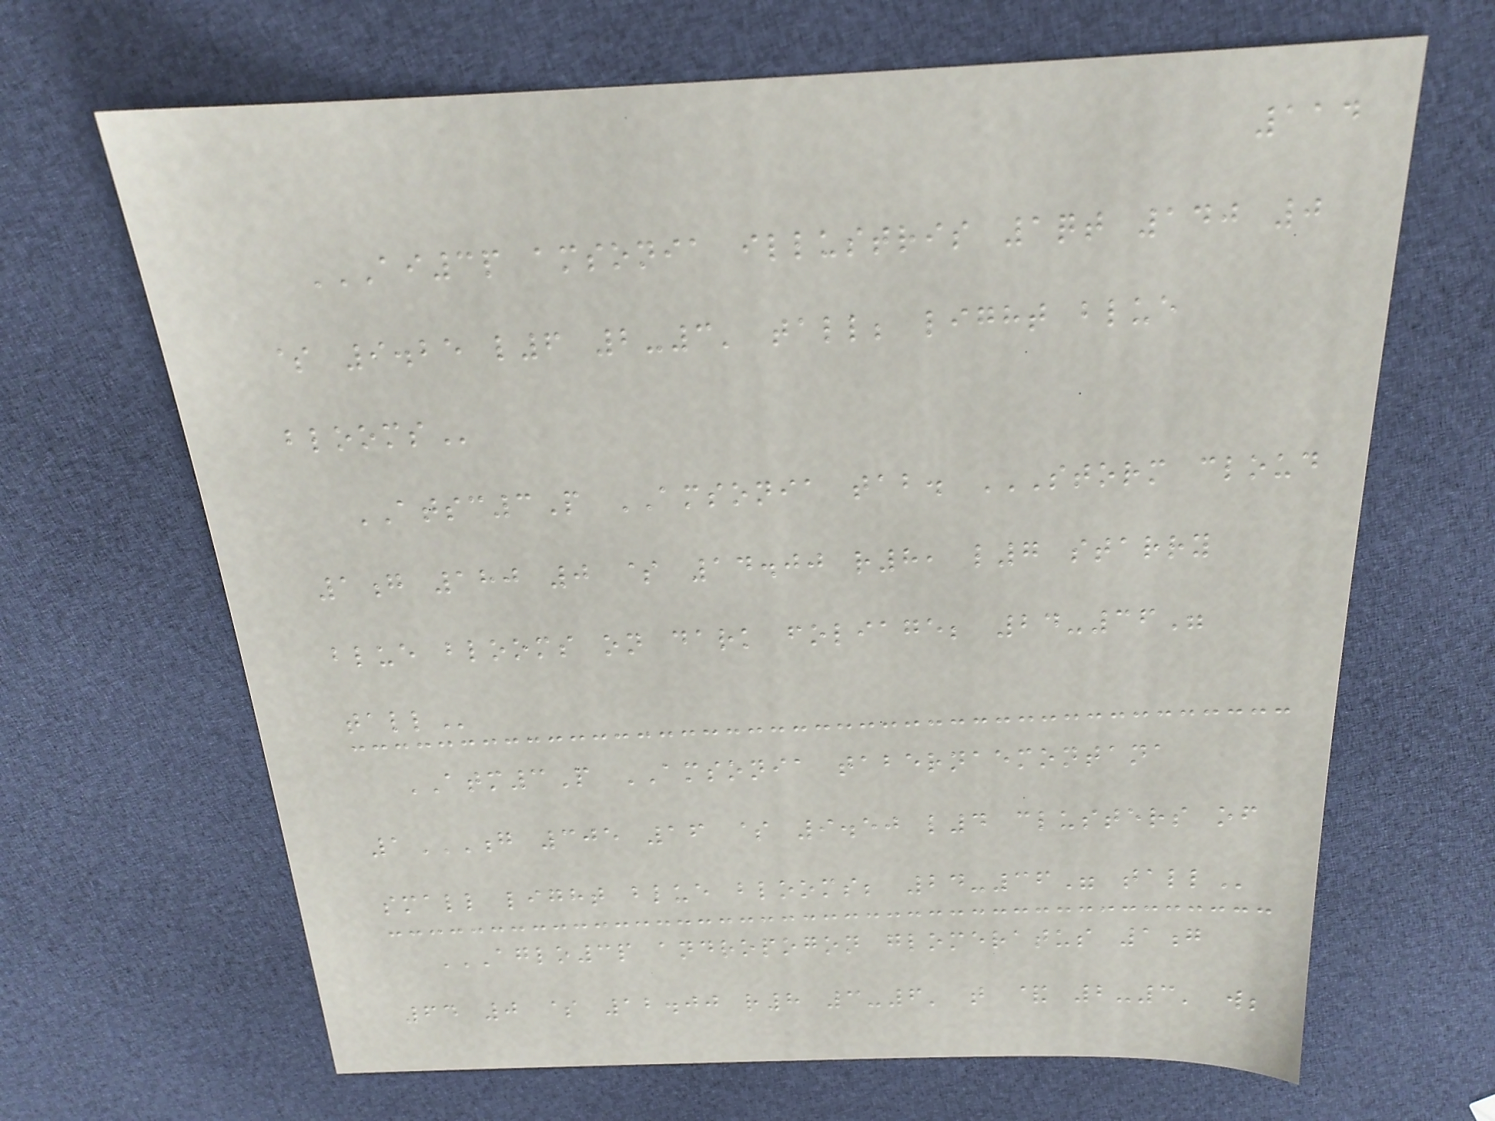114
AI3P AMSONIA ILLUSTRIS 1QT 140 0
$ 9.25 L6 2-3' TALL; LIGHT BLUE
BLOOMS
ATSC3P AMSONIA tab. STORM CLOUD
1G 180 0 $ 14.00 R8, L7 STARRY
BLUE BLOOMS ON DARK FOLIAGE; 24-36"
TALL
ATM3P AMSONIA tabernaemontana
1G 305 16 $ 9.50 L4 CLUSTERS OF
SMALL LIGHT BLUE BLOOMS; 24-36" TALL
AGLO3P ANDROPOGON GLOMERATUS 1G
64 0 $ 12.00 R8 3-6' T & 2-3' W;
